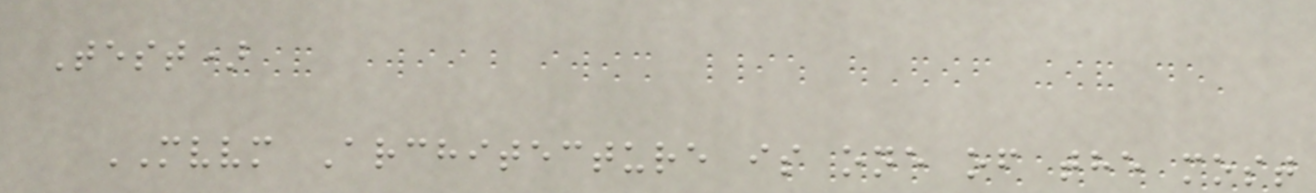Test)
MVVM Architecture is one of the most
